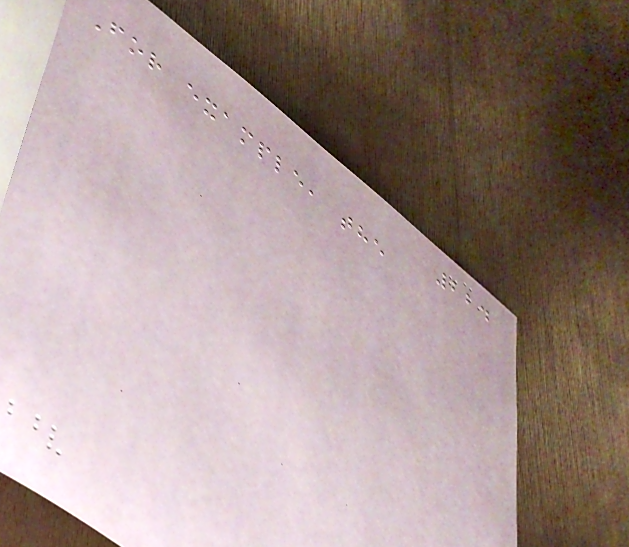224
For example, the
